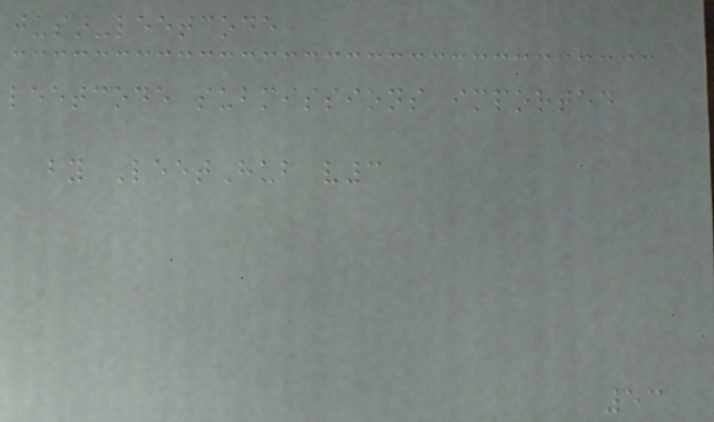just-leetcode
leetcode submissions imported
by LeetHub v3
53
